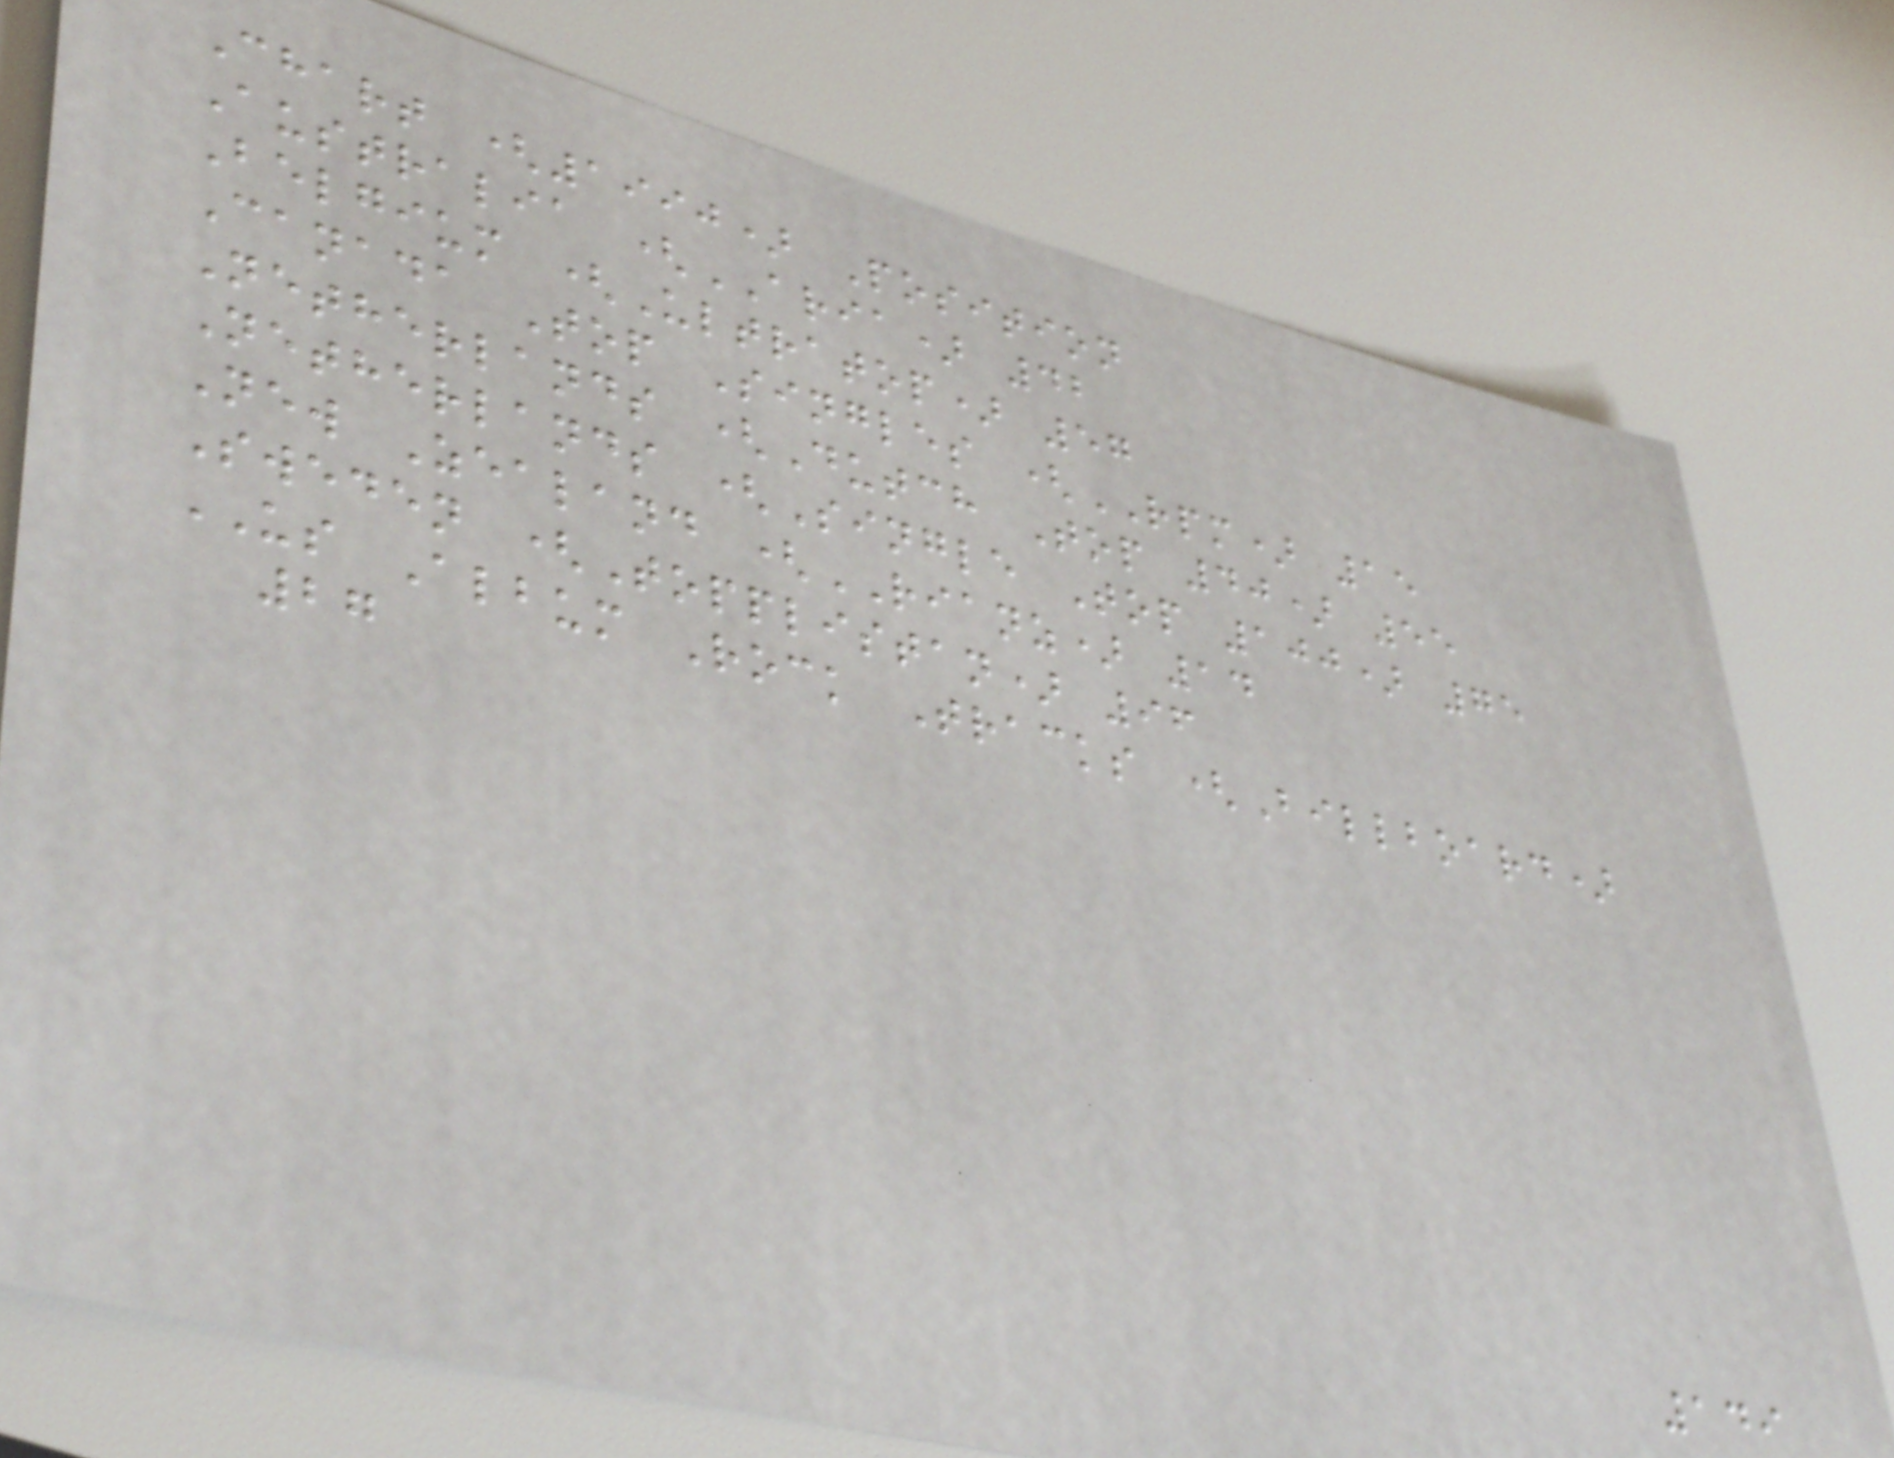Chart (1990) Position
Australia (ARIA) 42
Belgium (Ultratop) 57
Canada Top Singles (RPM) 15
Netherlands (Dutch Top 40) 55
Netherlands (Single Top 100) 75
New Zealand (RIANZ) 14
Sweden (Topplistan) 96
US Album Rock Tracks (Billboard)
27
149
